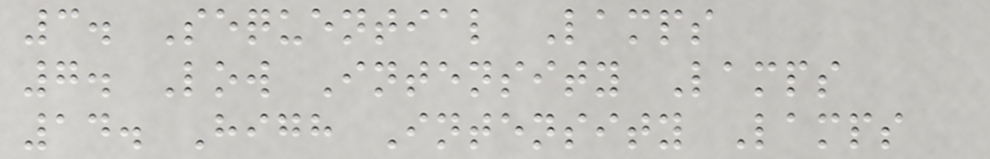3. Sequential Lamps
7. Low Intensity Lamps
14. High Intensity Lamps
